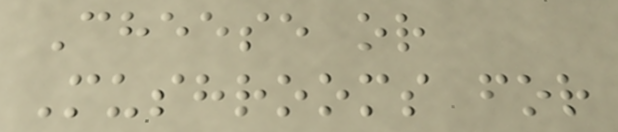Cheese or
Mushrooms for
